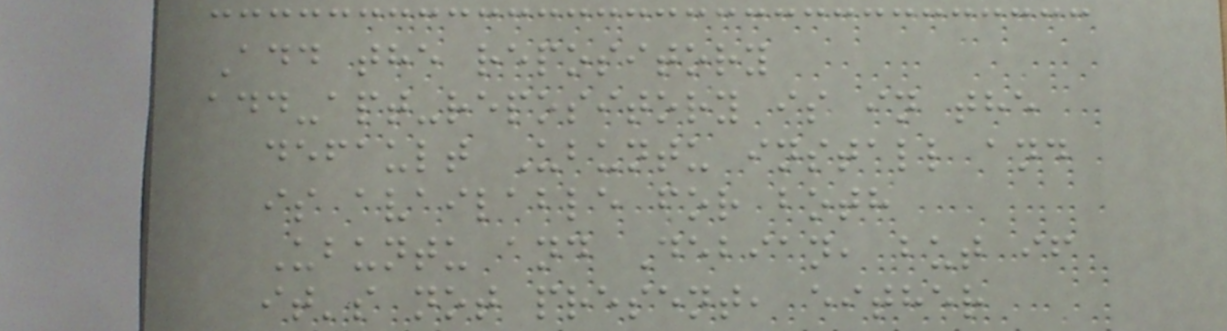Add the repository
add-apt-repository is in the
default Ubuntu install and
is available for both
Ubuntu and Debian, but if
it's not present, either
